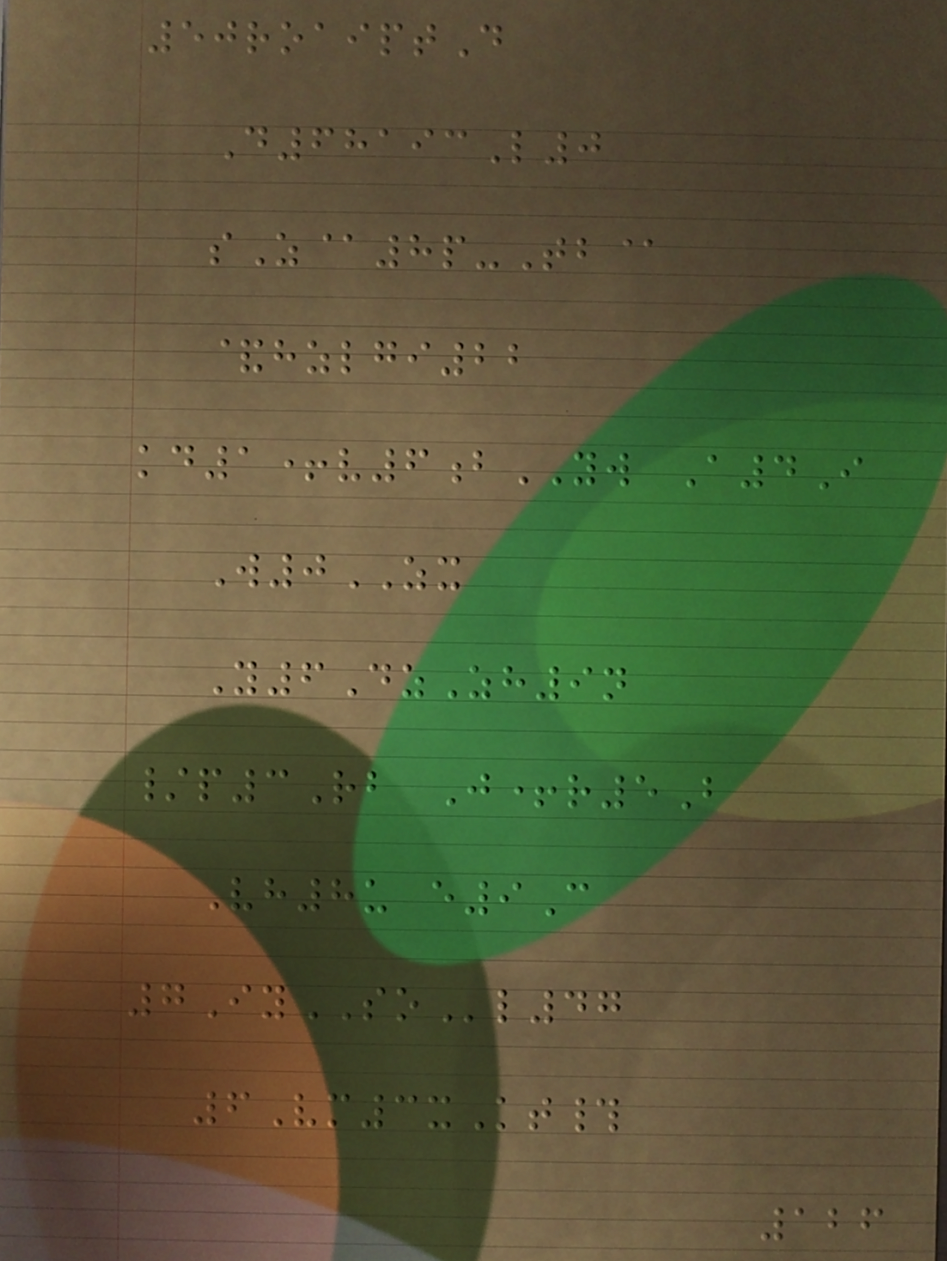50roaiptD
D68193L0
sZ@8p-Tb@
&hzlgi22
kd1+v6bYW A4I
W0ZX
Y6DzZh9n
/p3Rb J+r5B
Vh8u e9C
7IySOl47
6Vm3xKt#
126
